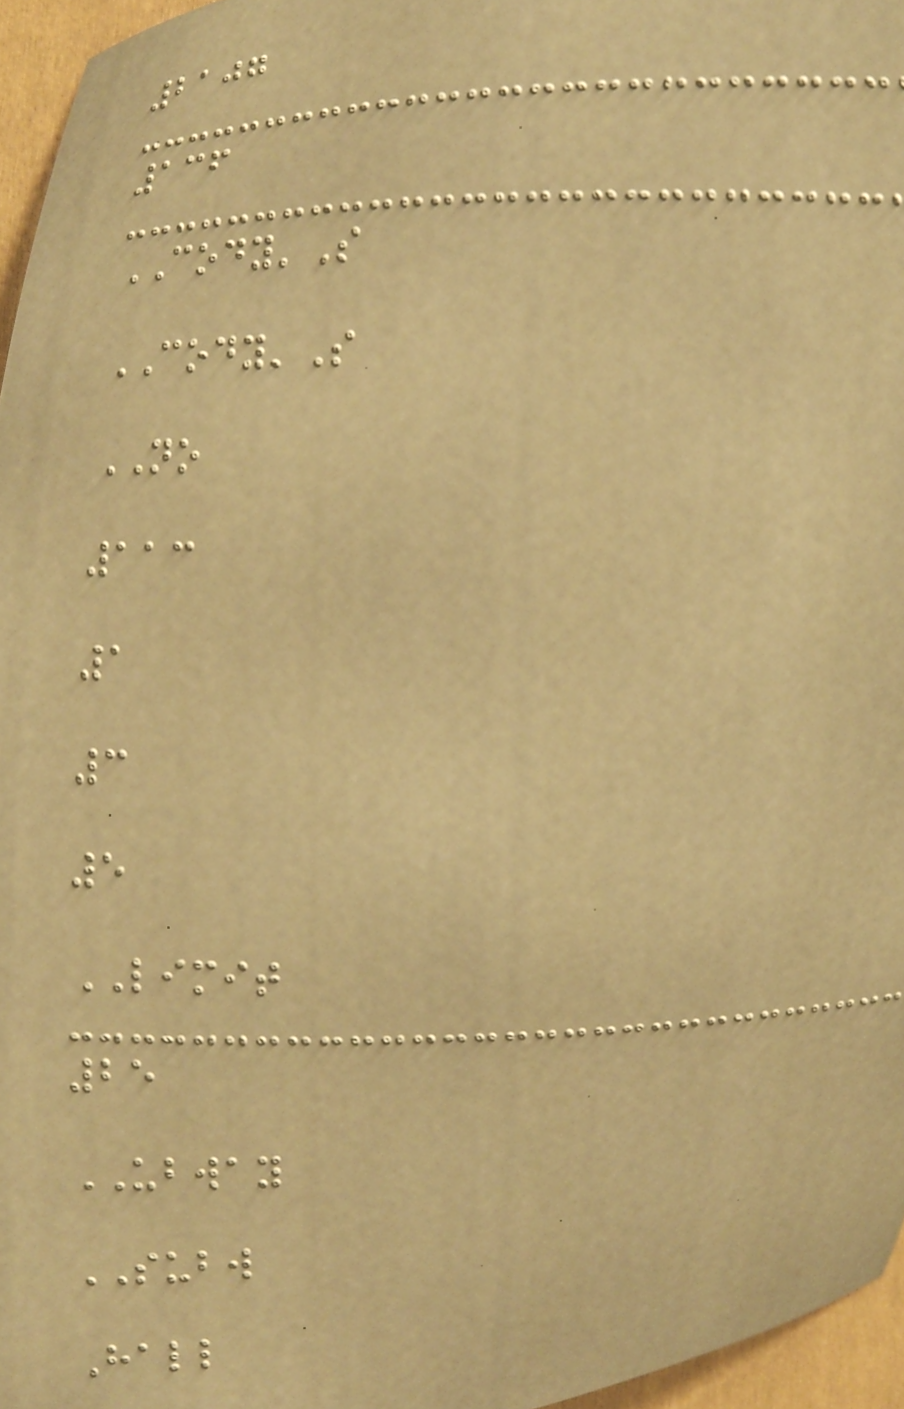2107
136
CODY'S
CODY'S
NO
113
1
3
5
LIMIT
25
UBWAY
SUBW
Hall
